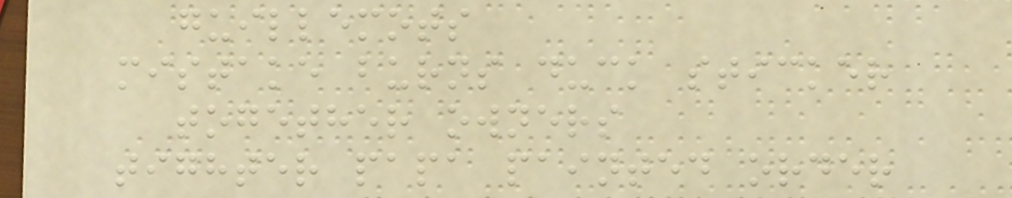guillemots
mistake burns duck sticker
together owners
tighter papa painted order
